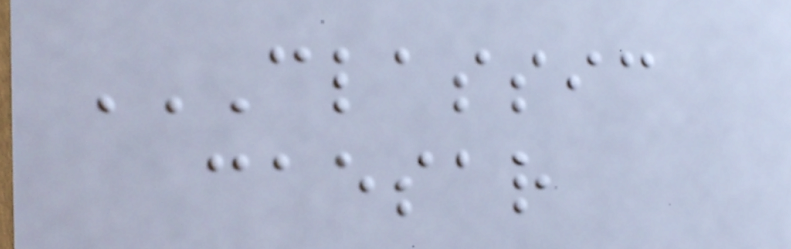CLASSIC
CAESAR
